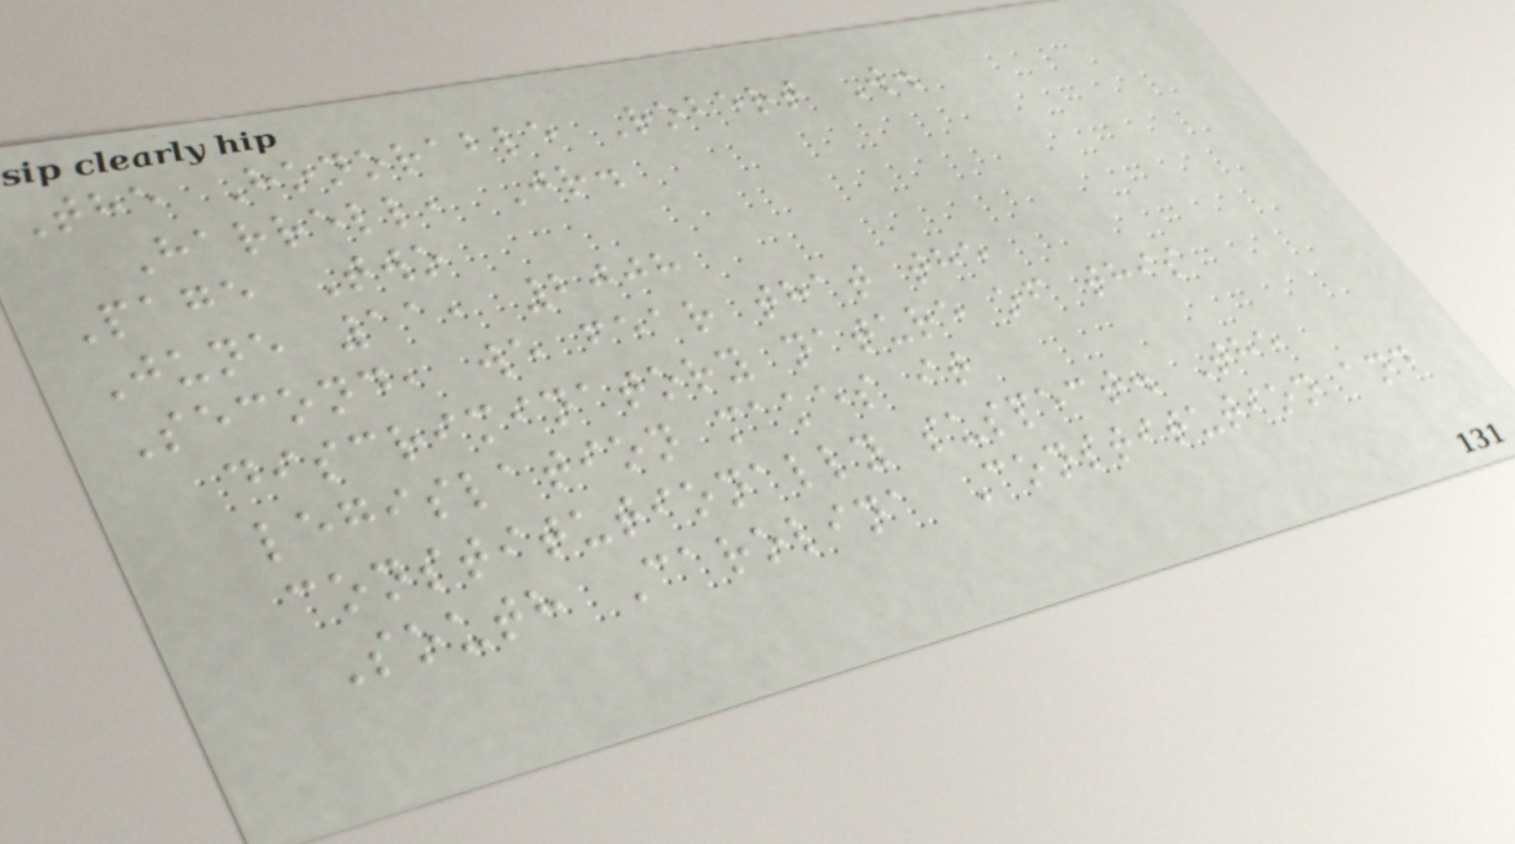The Honorable Robert W.
Harrell, Jr.
Page Two
June 11, 2008
Second, we fear that the
discriminatory nature of this
legislation makes it
constitutionally suspect. The
South Carolina Constitution and
